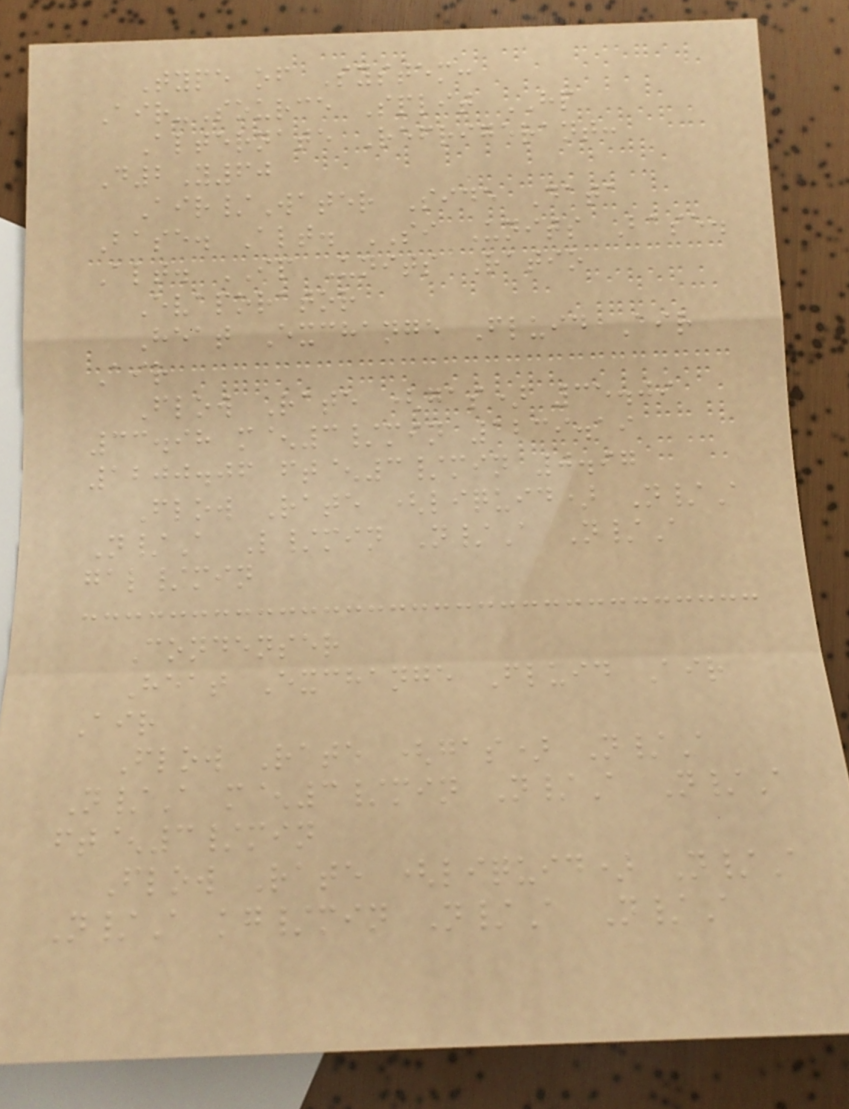Type of System:
Air-Source Split HP
Alternate Refrigerant:
D2Y60
Air/Water Side Data
Base. Alt. SI Units Base.
Alt. IP Units Ratio
Evaporator
Heat Exchange Fluid Air
Air
Flow Rate (gas) 35.09
33.98 m^3/min 1239.19
1200.06 ft^3/min 0.97
Flow Rate (liquid) N/A
N/A L/min N/A N/A
gal/min
Condenser
Heat Exchange Fluid Air
Air
Flow Rate (gas) N/A
N/A m^3/min N/A N/A
ft^3/min
Flow Rate (liquid) N/A
N/A kg/min N/A N/A
